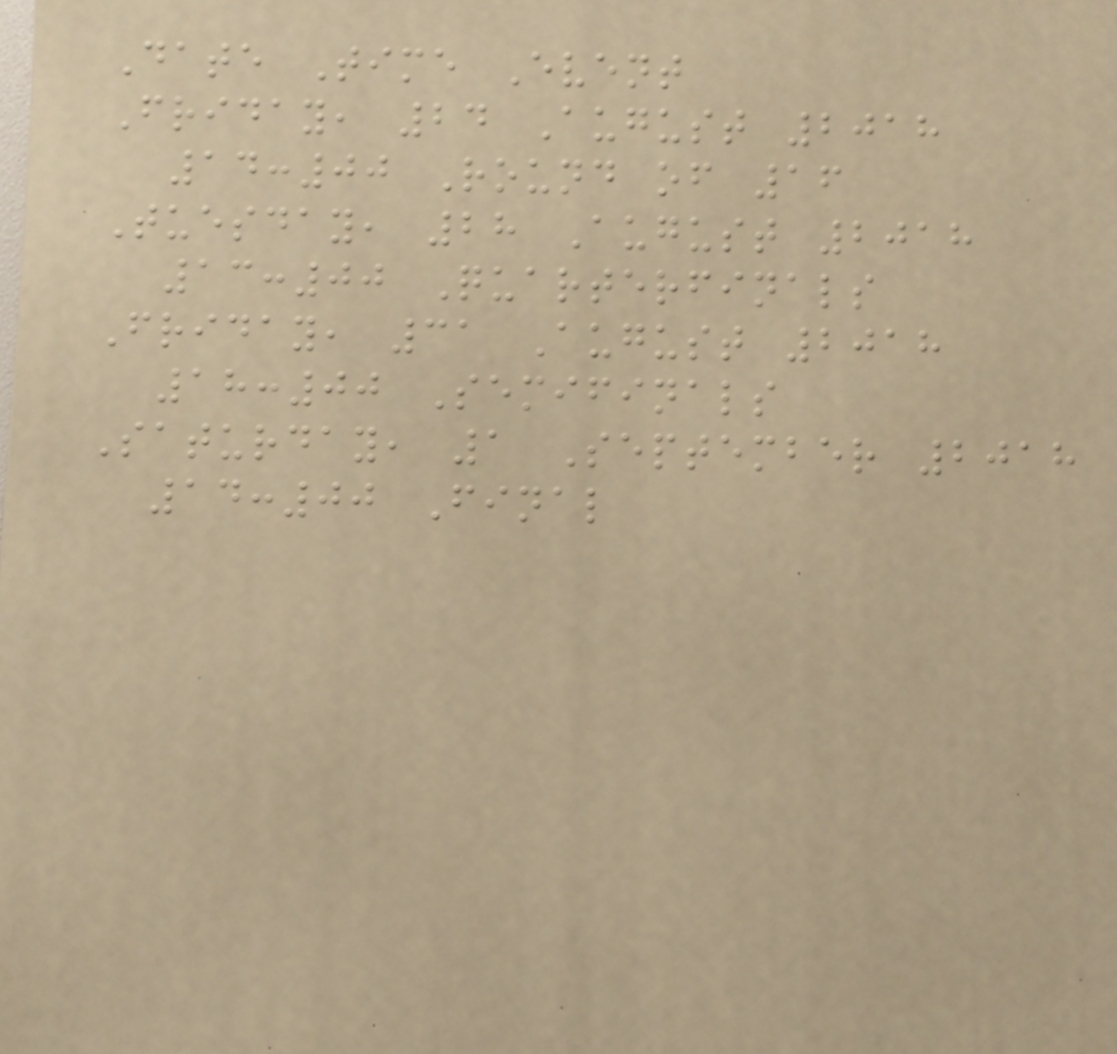Date Time Event
Friday, 24 August 2018
14:00 Round of 16
Tuesday, 28 August 2018
13:00 Quarterfinals
Friday, 31 August 2018
18:00 Semifinals
Saturday, 1 September 2018
14:00 Final
